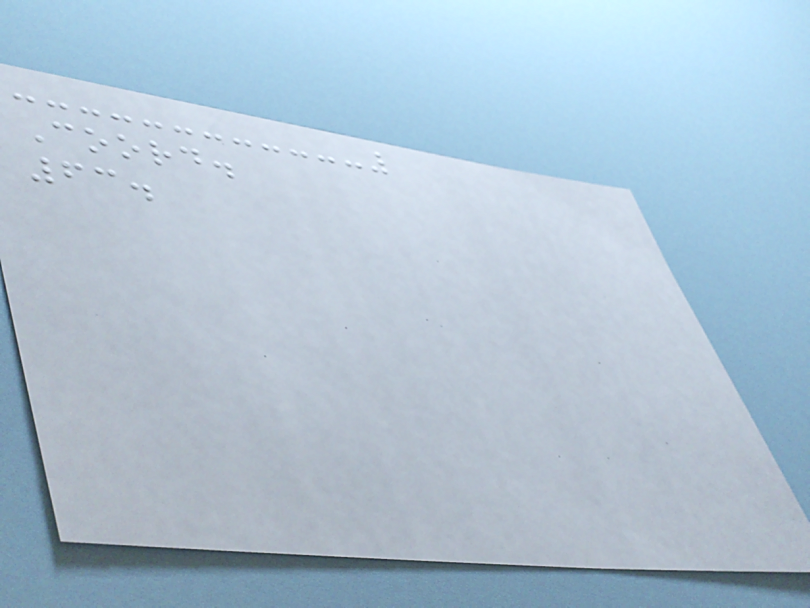Coord.
63.
